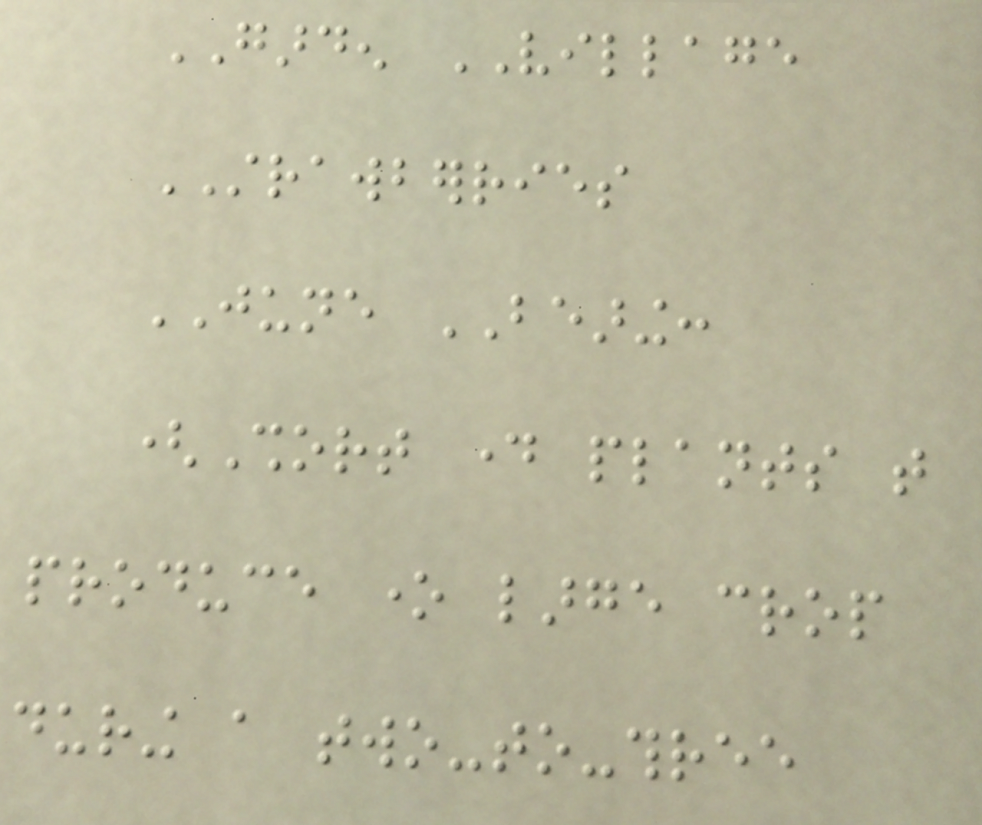GARDEN VILLAGE
STRAWBERRIES
JUNE BEARING:
(Short day plants that
produce one large crop
during a two-to-three
